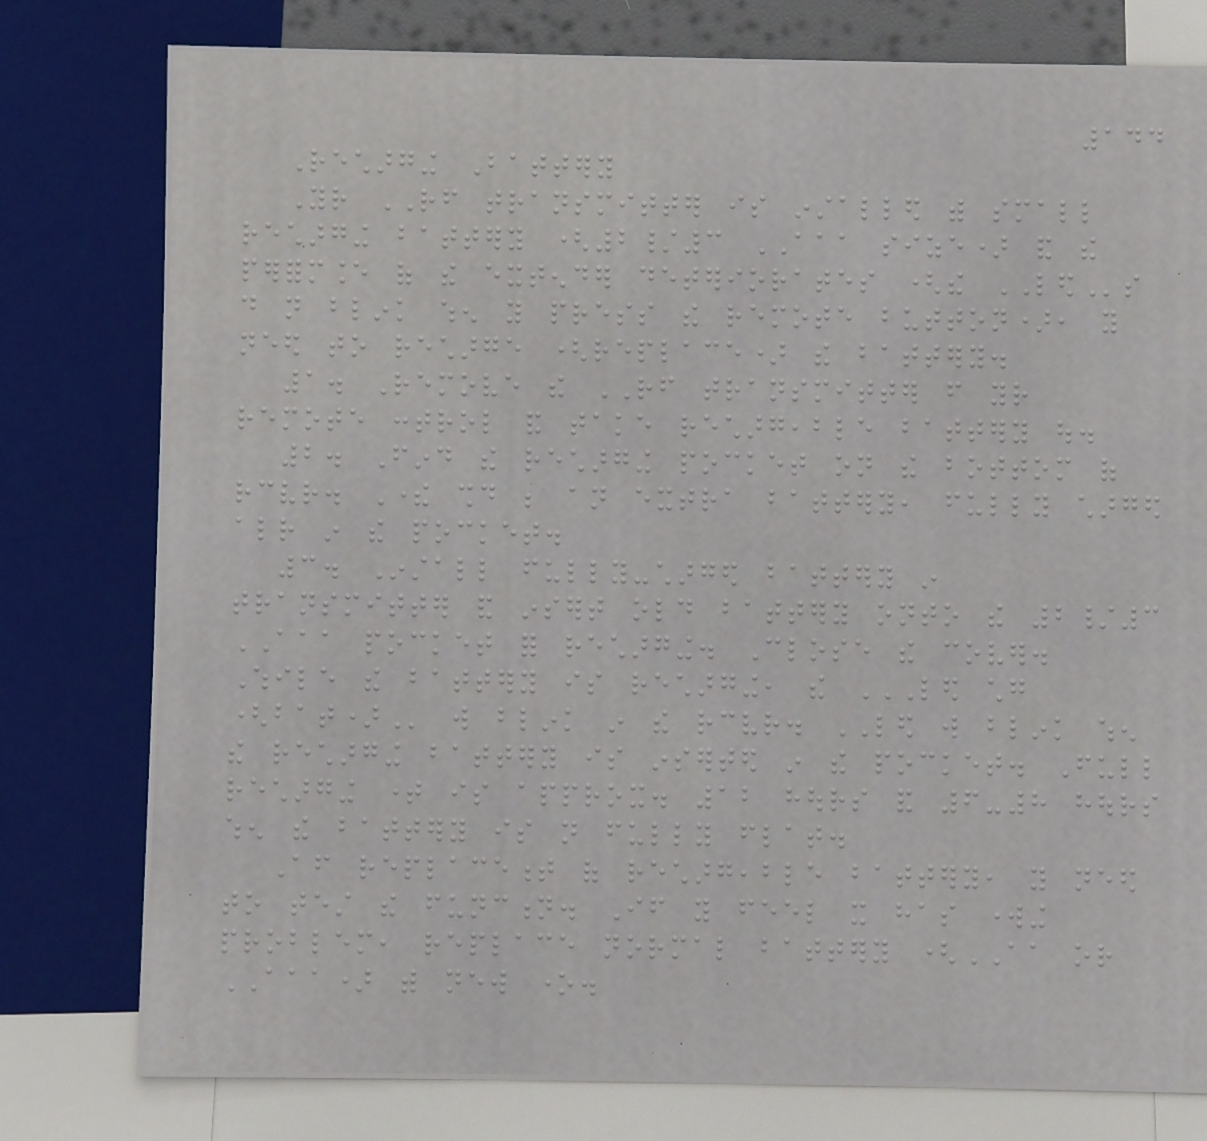144
Recharging Battery
Your RF transmitter is installed with small
recharging battery (2/3 AAA size) and the
performance of the extender deteriorates (the LEDs
do not blink when you press the remote button), you
need to recharge (replace) the battery.
1. Remove the RF transmitter from your
remote control and take rechargeable battery out.
2. Find the recharging pocket on the bottom of
receiver. There should be an extra battery, fully charged
already in the pocket.
3. Install fully-charged battery in
transmitter and insert old battery onto the 2/3
AAA pocket for recharging. Close the cover.
While the battery is recharging, the LED CHG
(BAT) will blink in the receiver. LED will blink when
the recharging battery is inserted in the pocket. Full
recharging time is approx. 12 hours and 6-8 hours
when the battery is not fully flat.
After replacement of rechargeable battery, you need
to test the function. If you feel it has working
problem, replace normal battery (AA or
AAA) with new one.
